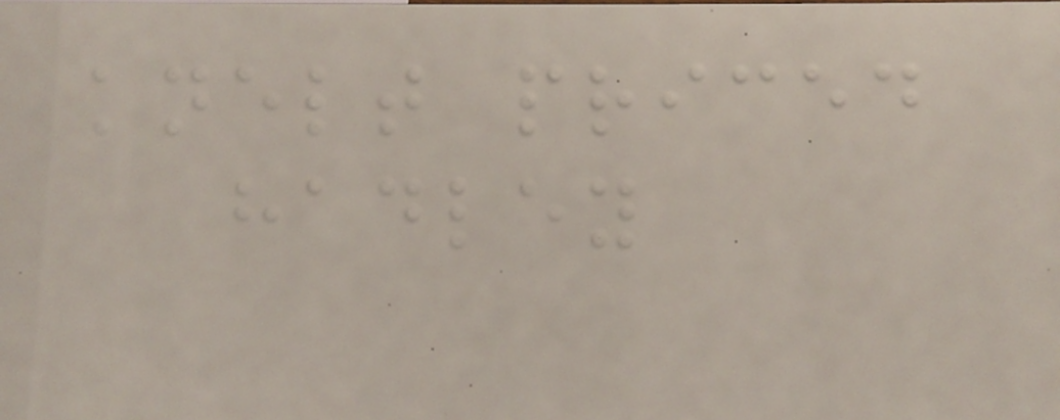knelt priced
hadley
